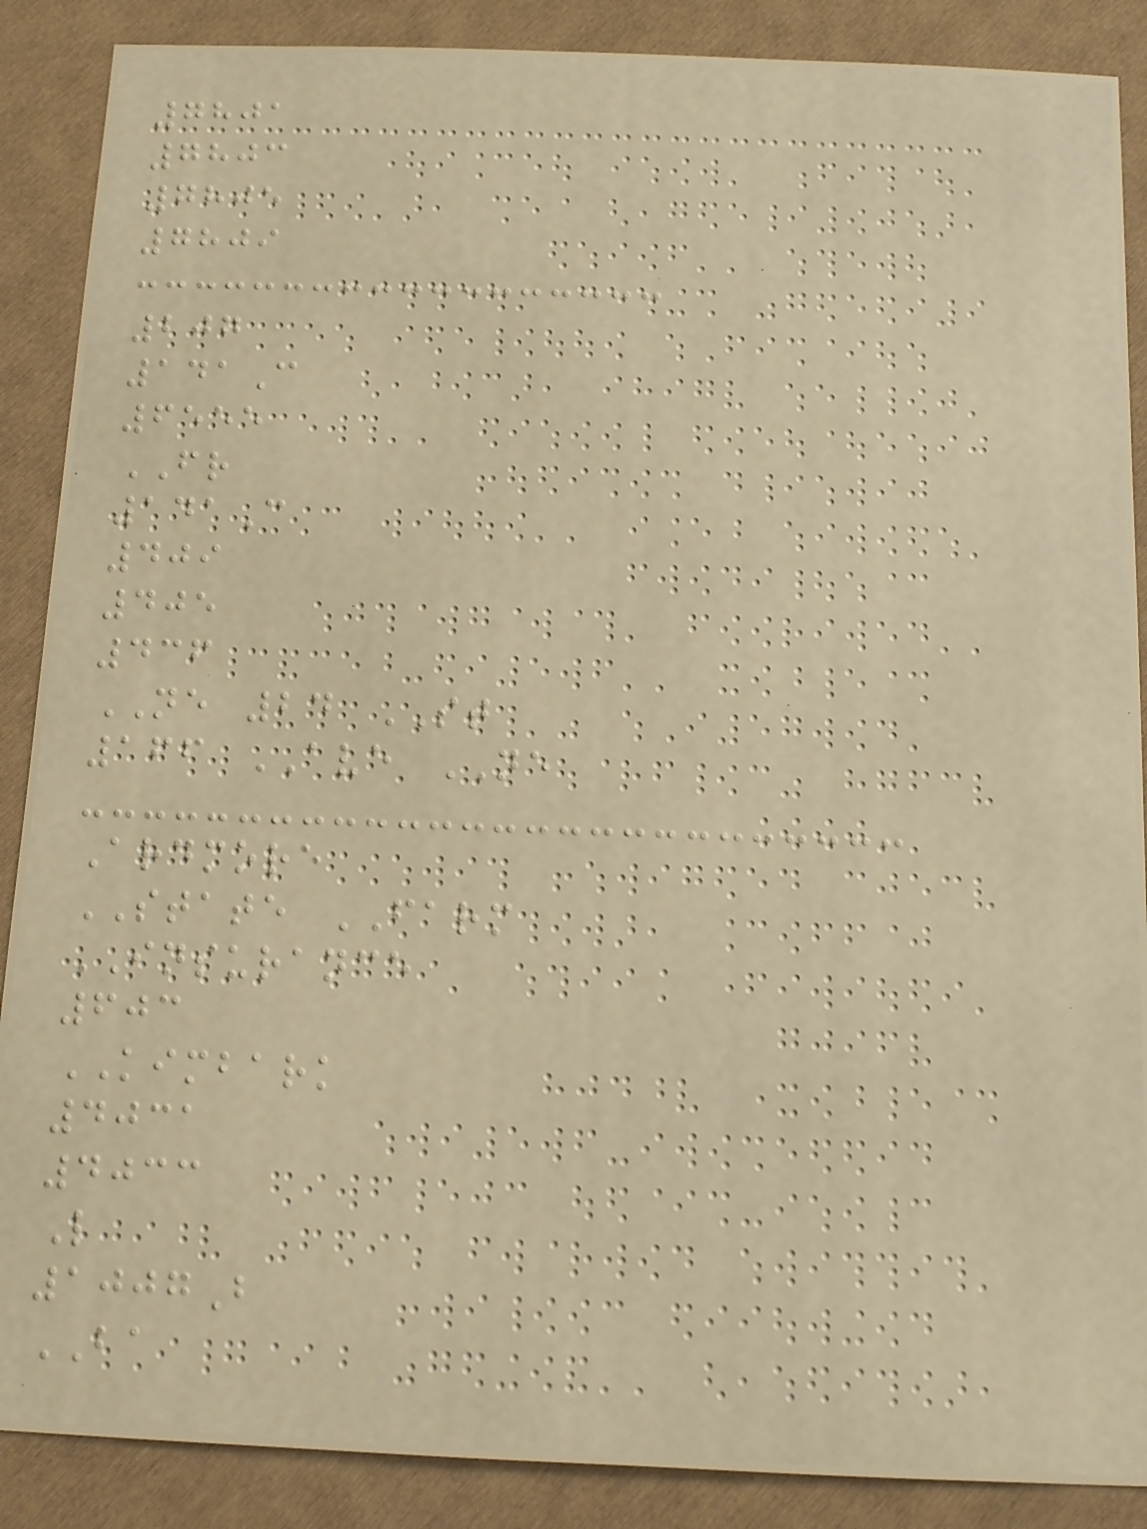7801
7803
7805
7809
207
141C
6555
FR
141C
409
405
436
NE 24 ST
166 AVE NE
Ardmore
STATE FARM
INSURANCE
603
KIMBARK
4031
4033
L
1007B
BA
